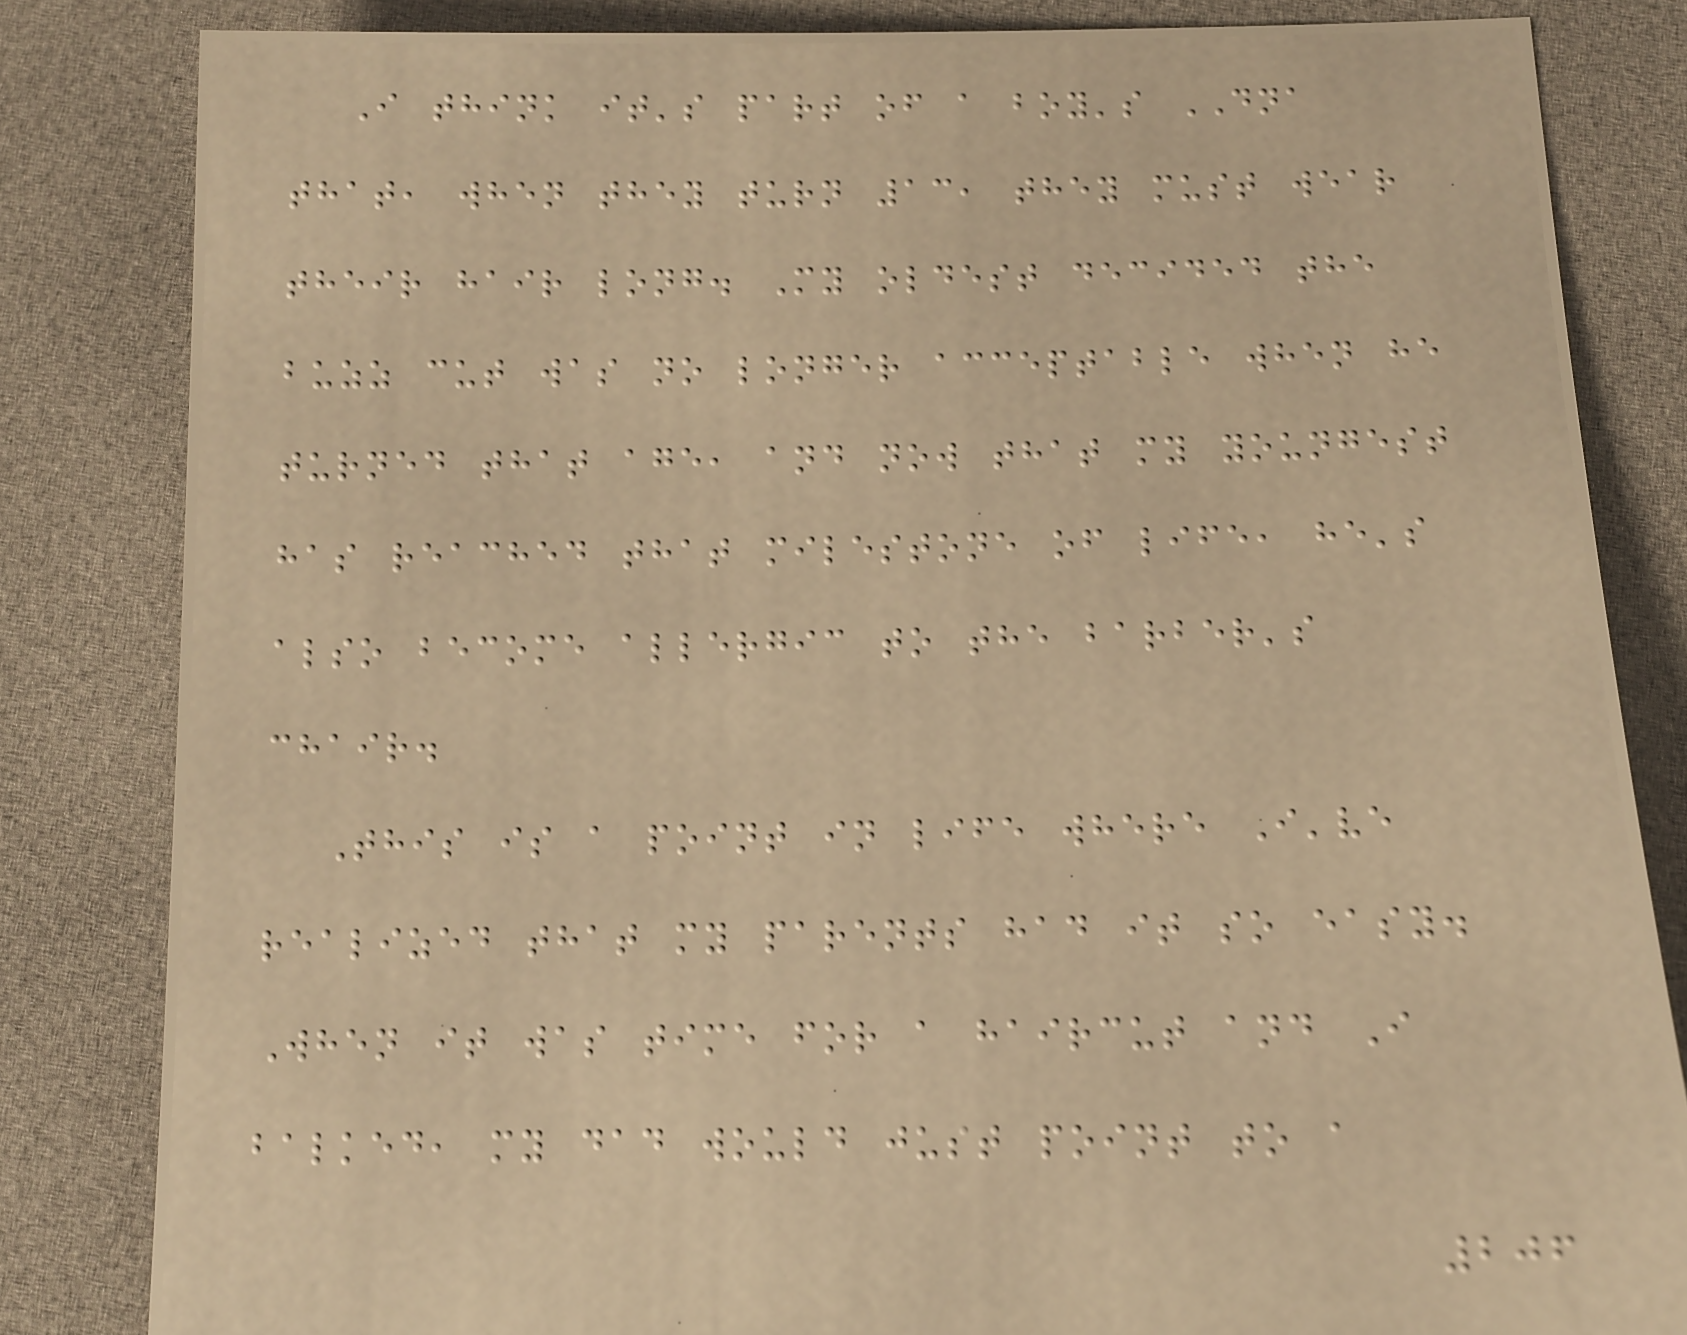I think it's part of a boy's DNA
that, when they turn 13, they must wear
their hair long. My oldest decided the
buzz cut was no longer acceptable when he
turned that age, and now that my youngest
has reached that milestone of life, he's
also become allergic to the barber's
chair.
This is a point in life where I've
realized that my parents had it so easy.
When it was time for a haircut and I
balked, my dad would just point to a
206
